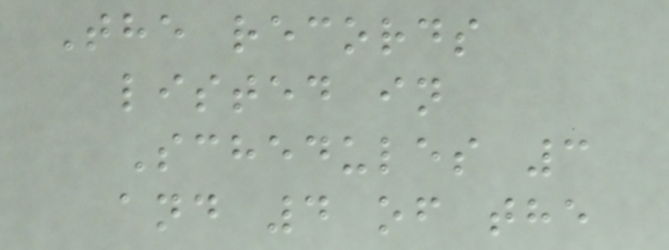The records
listed in
Schedules 3
and 4 of the
